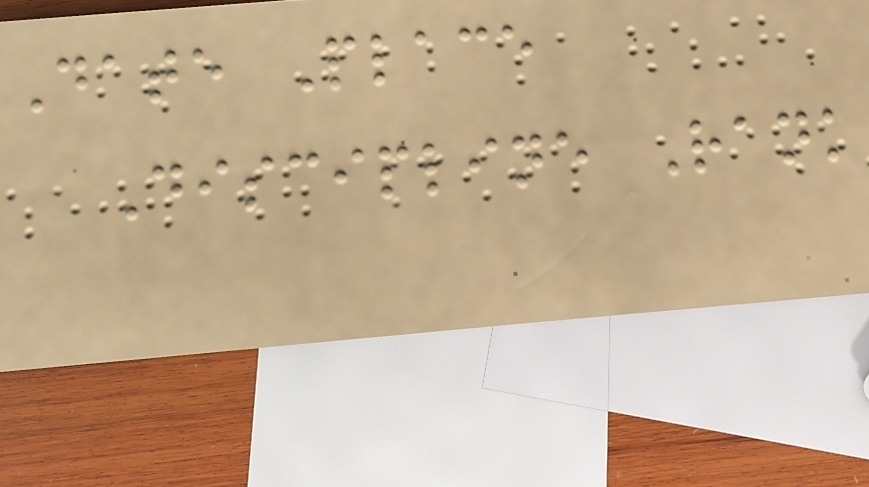Date Place
Discipline Rank
